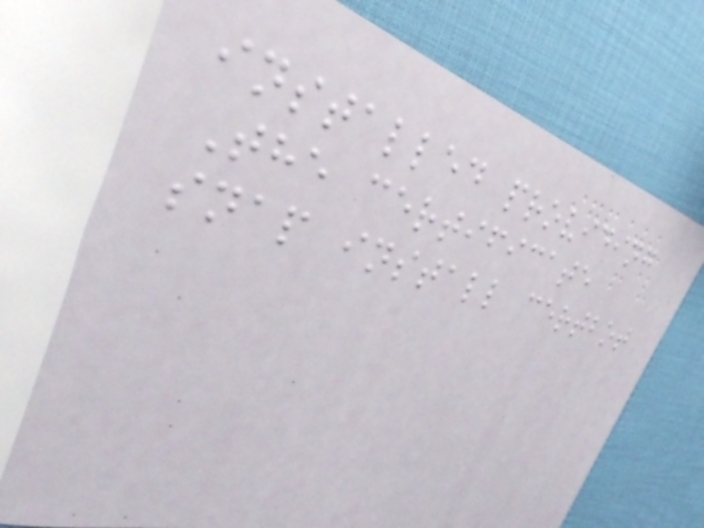installed providing
The certificate
snap install certbot
